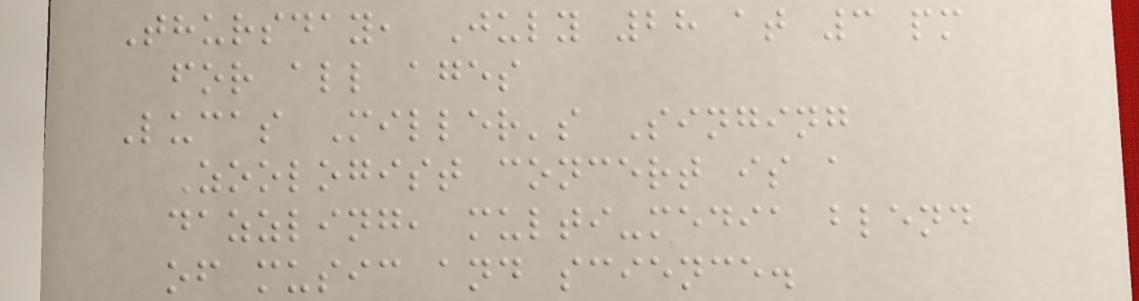Thursday, July 28 at 3 pm
for all ages
Lucas Miller's Singing
Zoologist concert is a
dazzling, multi-media blend
of music and science.
